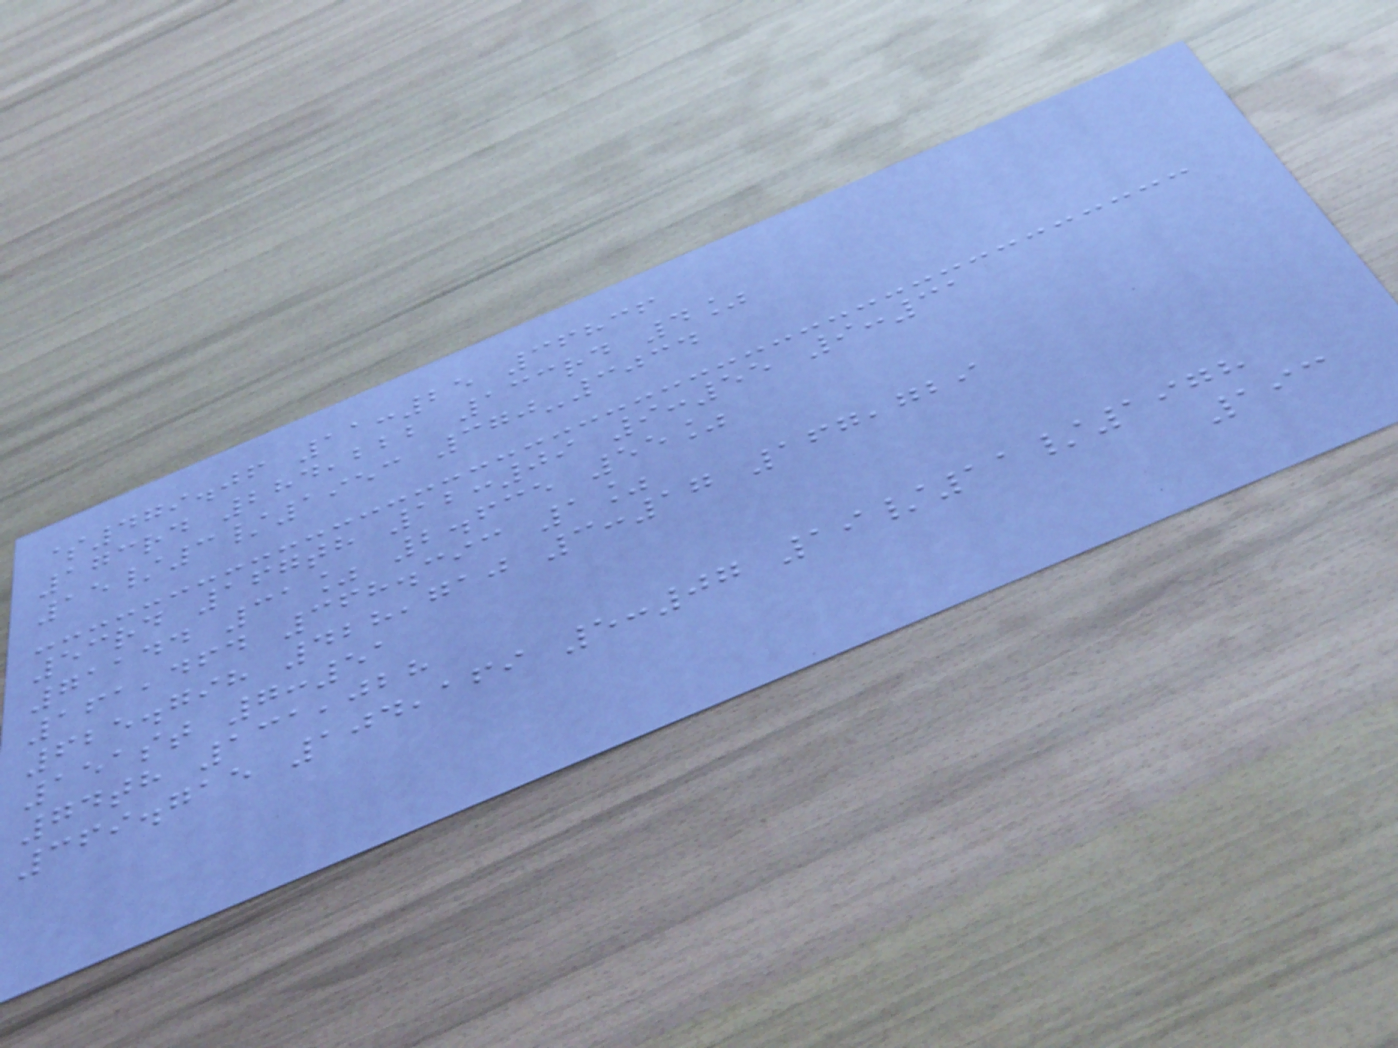$479.06 11:25 36836
173rd 284,222 133rd 4%
15/3/1953 370-3034
53rd 167th 12:09 9:55 9:31
71144 31% 2.635 55%
161,464 368.393 1%
625.798 428,710 3:17 167,729
151st 7:51
74th 131,028
369.715 104,169 5:07 19/11/1978
193
